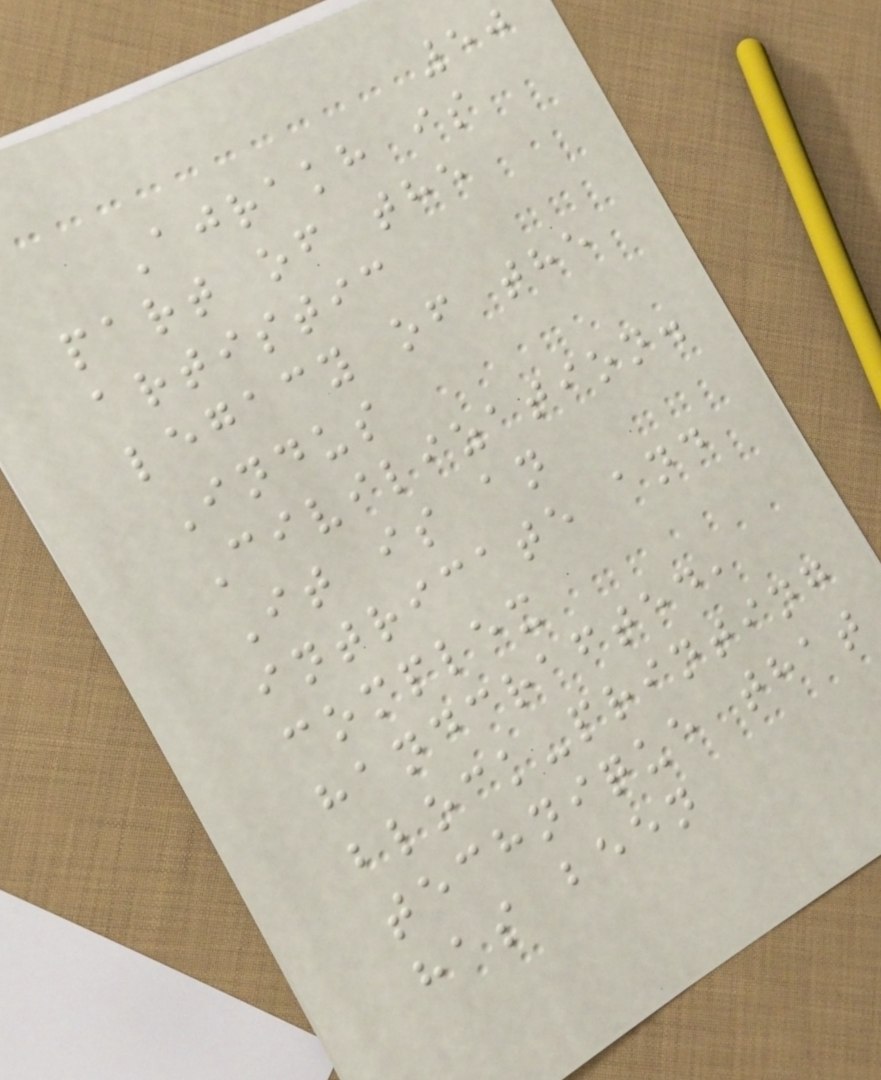50
Ajrakh is
part of the
artistic
legacy of the
Indus
Civilization.
It is an
intricate and
complex
handcrafted,
block-printing
technique that
has been
